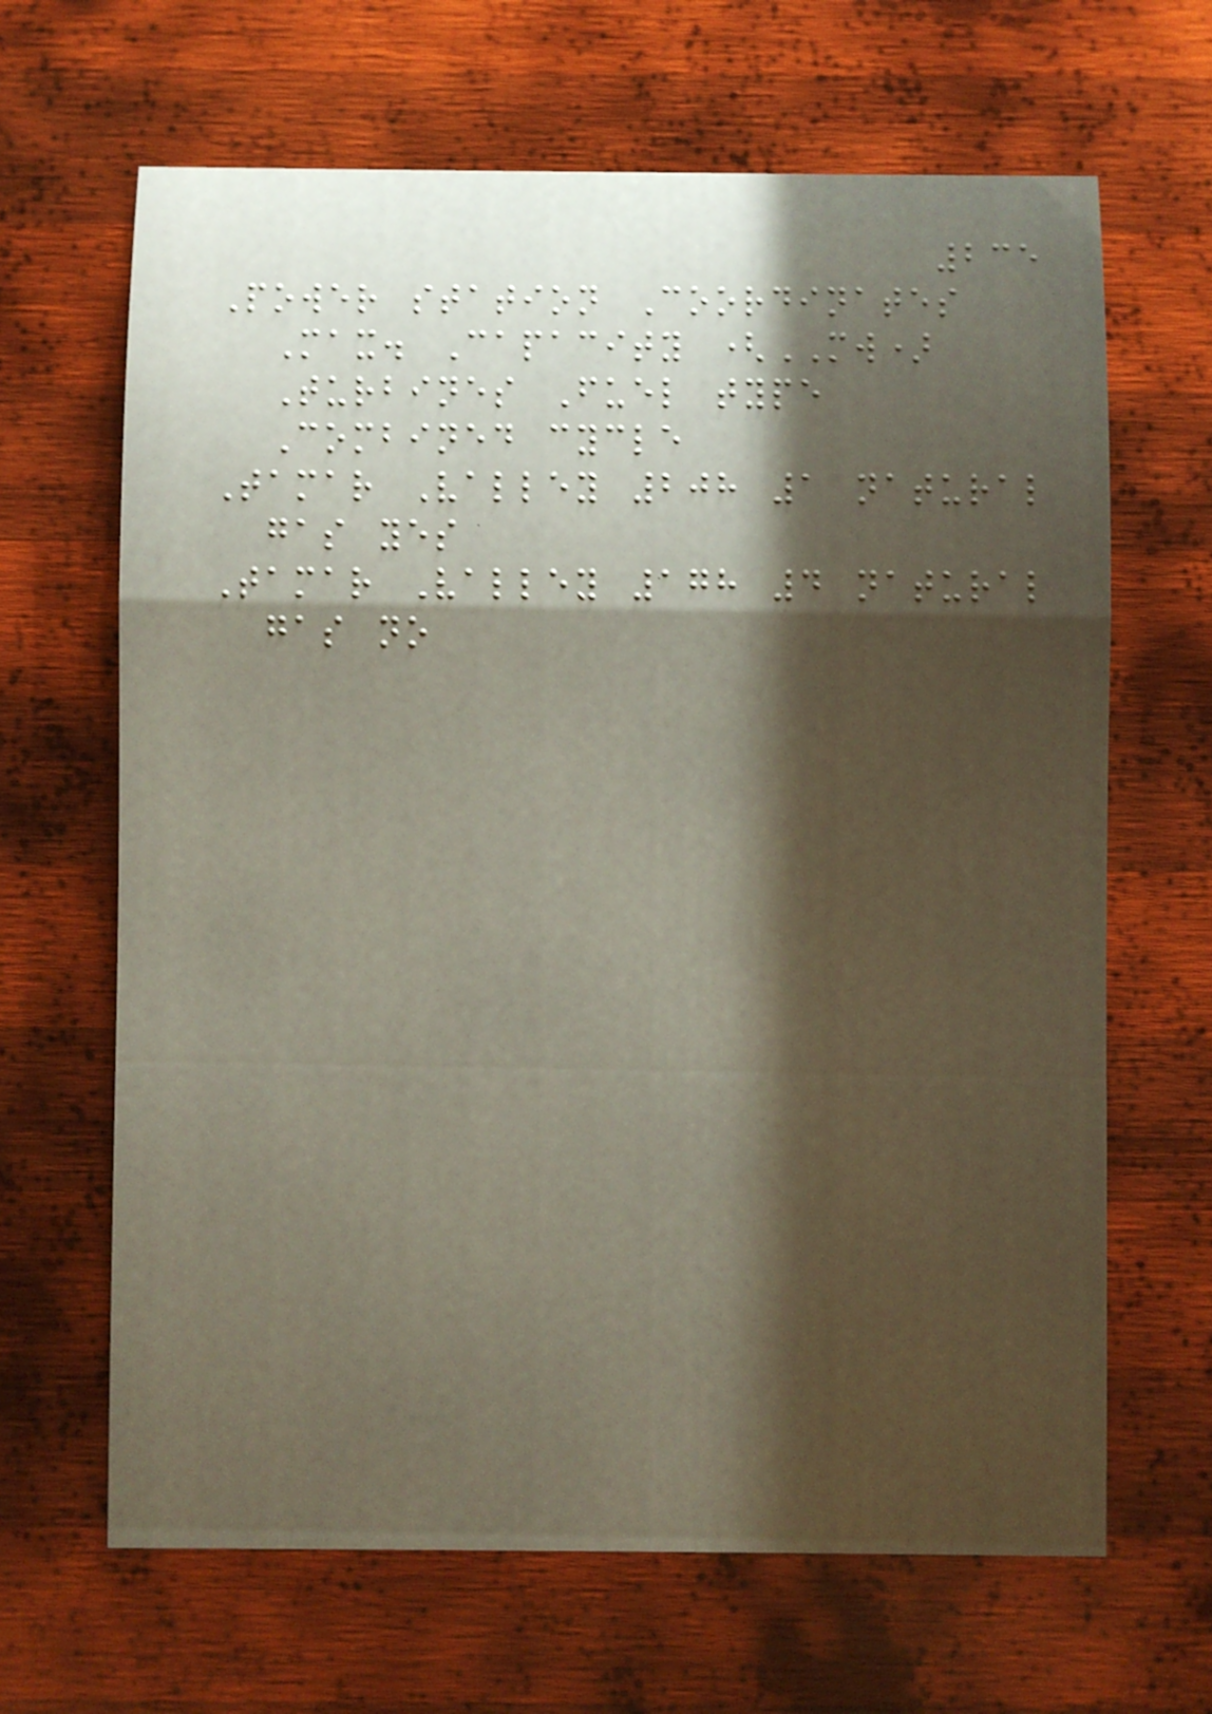235
Power station Coordinates
Max. Capacity (MW)
Turbines Fuel type
Combined cycle
Tamar Valley 208 1 natural
gas yes
Tamar Valley 178 4 natural
gas no
